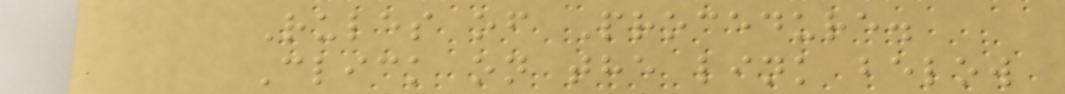Rules of Procedure.
Click on the link below
